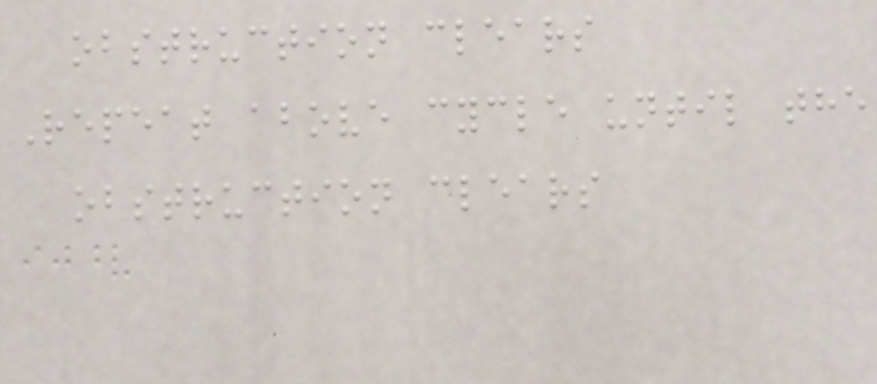obstruction clears
Repeat above cycle until the
obstruction clears
